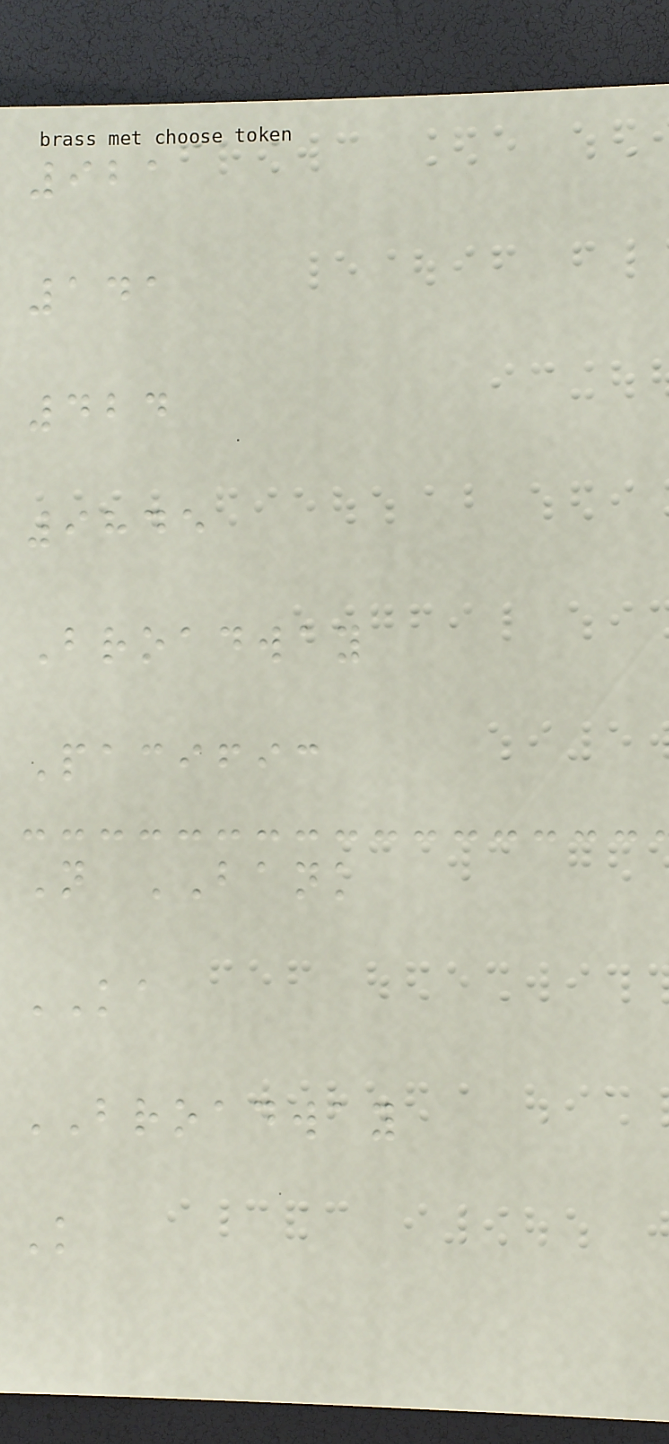921
141
424
9845
Broadway
Pacific
N BANK
KA
BROADWAY
K
